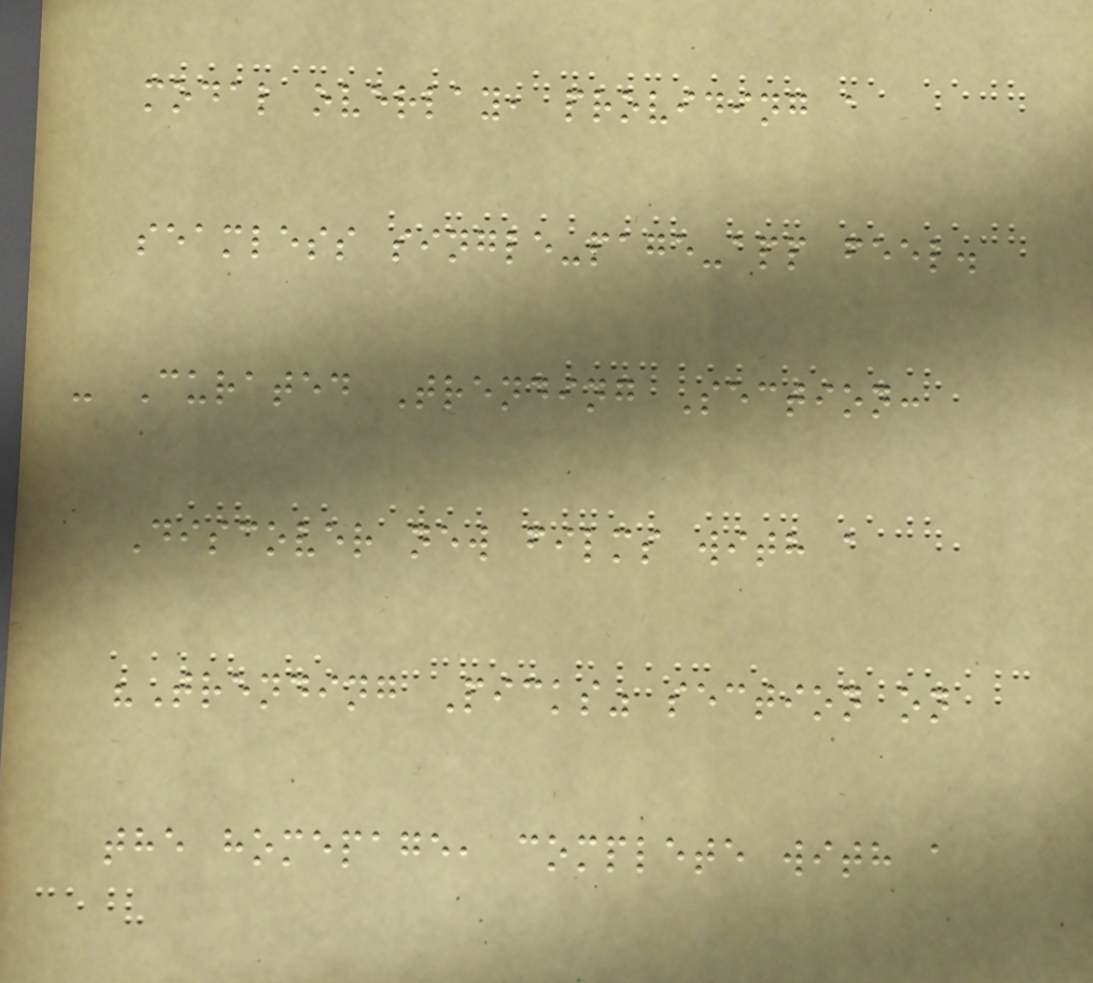modal overlay, providing a
seamless single-page-app feel.
- Curated Trending Section:
Discover new films with a
"Trending Picks" section on
the homepage, complete with a
